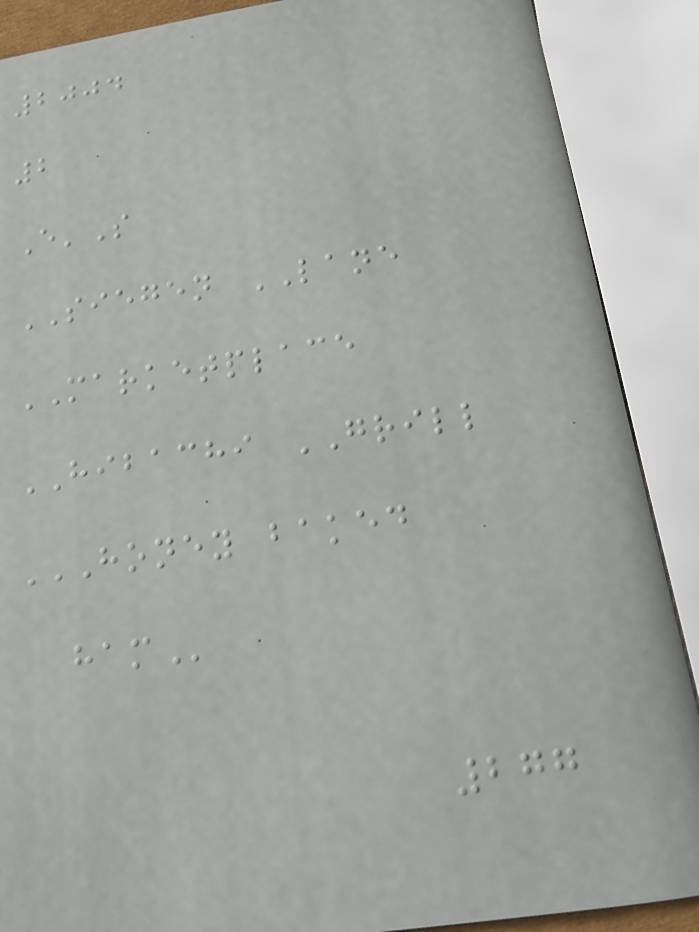2004
2
E'S
SIEGEN LANE
MARKETPLACE
HIBACHI GRILL
HONEY BAKED
HAM
277
